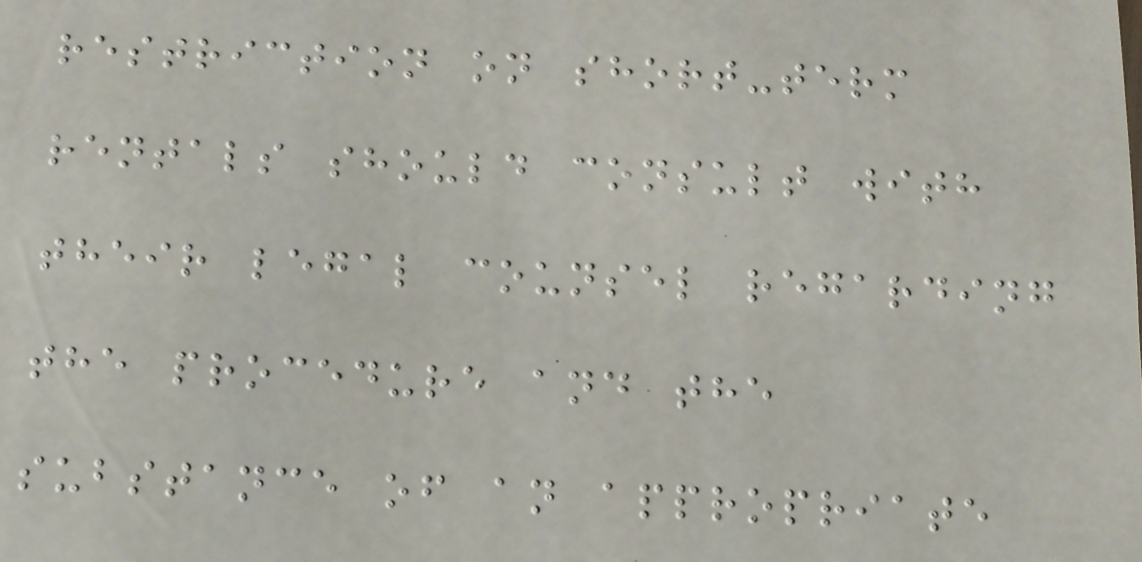restriction on short-term
rentals should consult with
their legal counsel regarding
the procedure and the
substance of an appropriate
